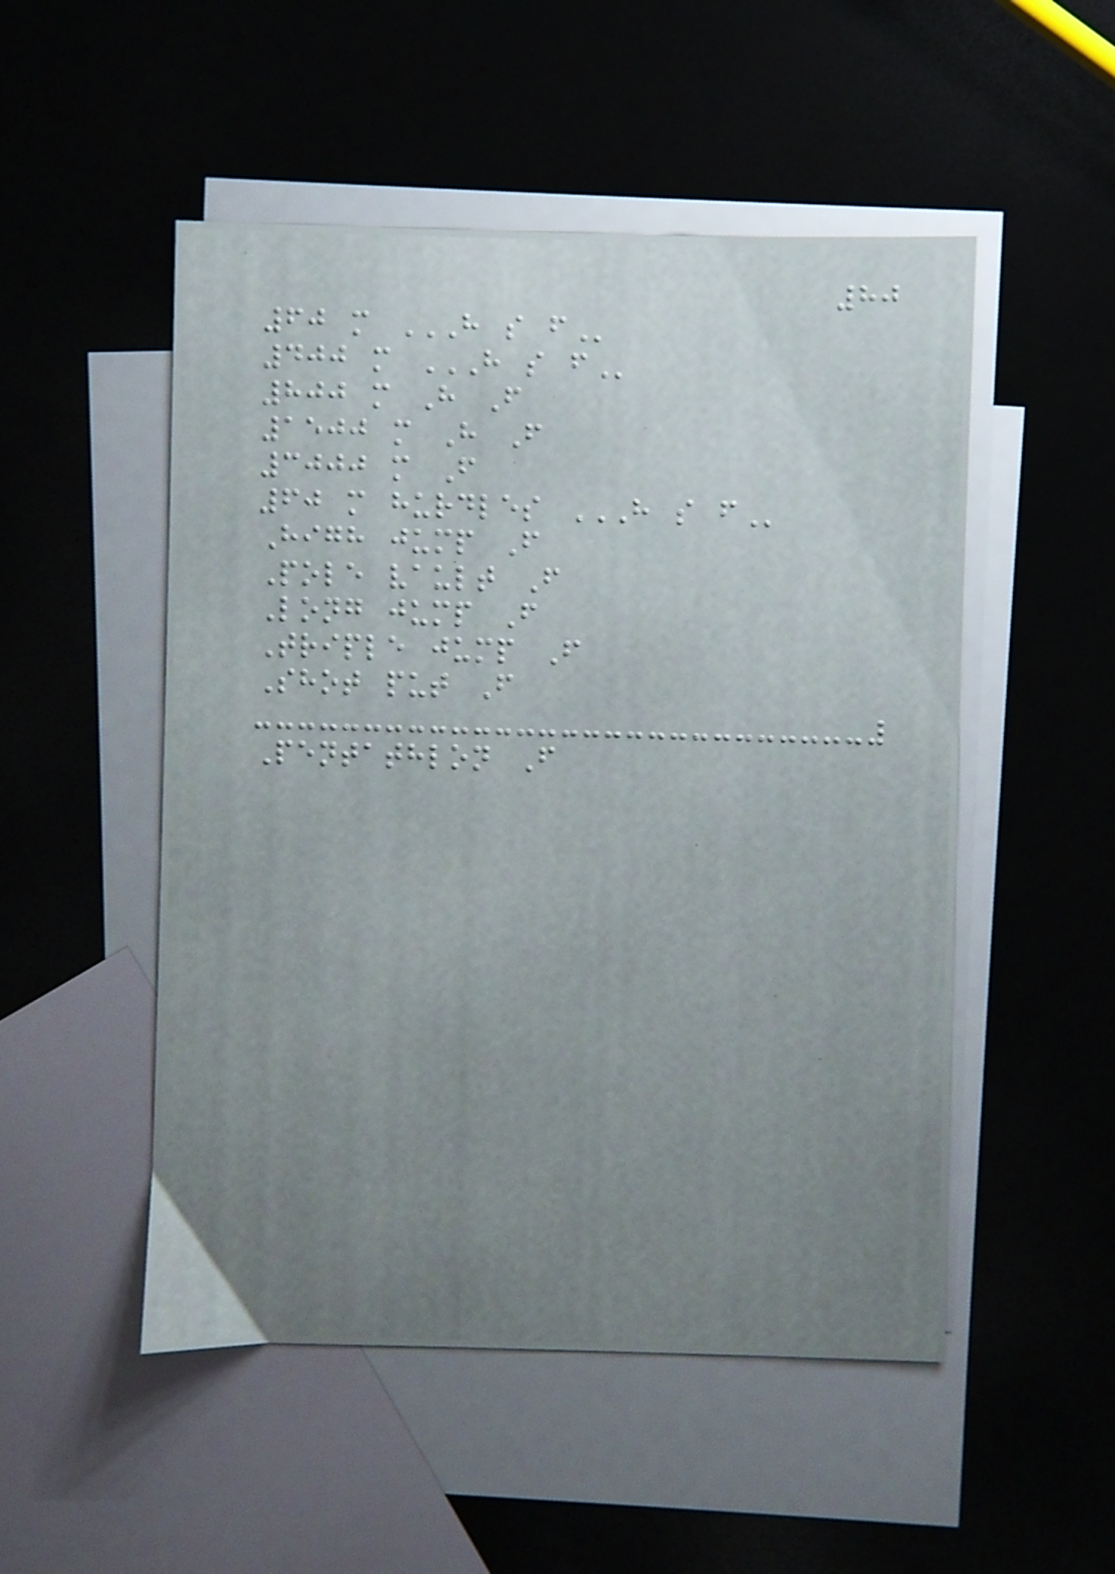80
60 m H S F
400 m H S F
800 m H F
1500 m H F
3000 m F
60 m hurdles H S F
High jump F
Pole vault F
Long jump F
Triple jump F
Shot put F
Pentathlon F
